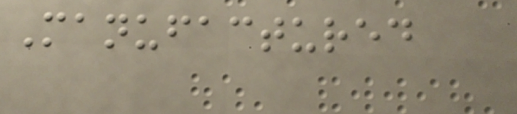Manufactured
